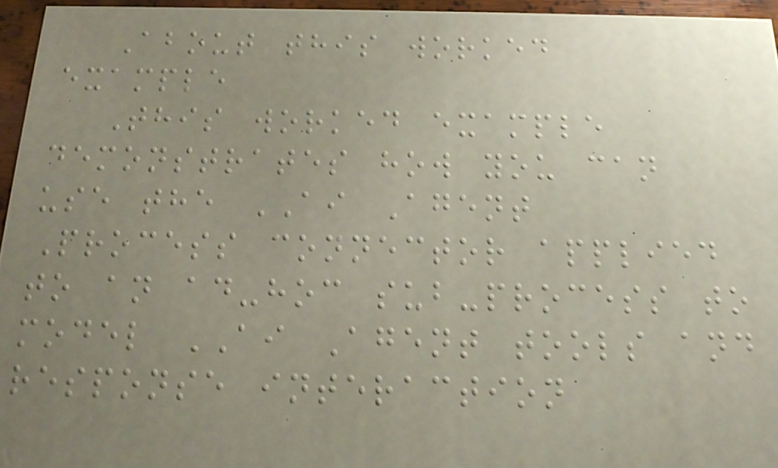About this worked
example
This worked example
demonstrates how you can
use the AI Agent
Process connector applied
to an ad-hoc sub-process to
model AI Agent tools and
response interaction
